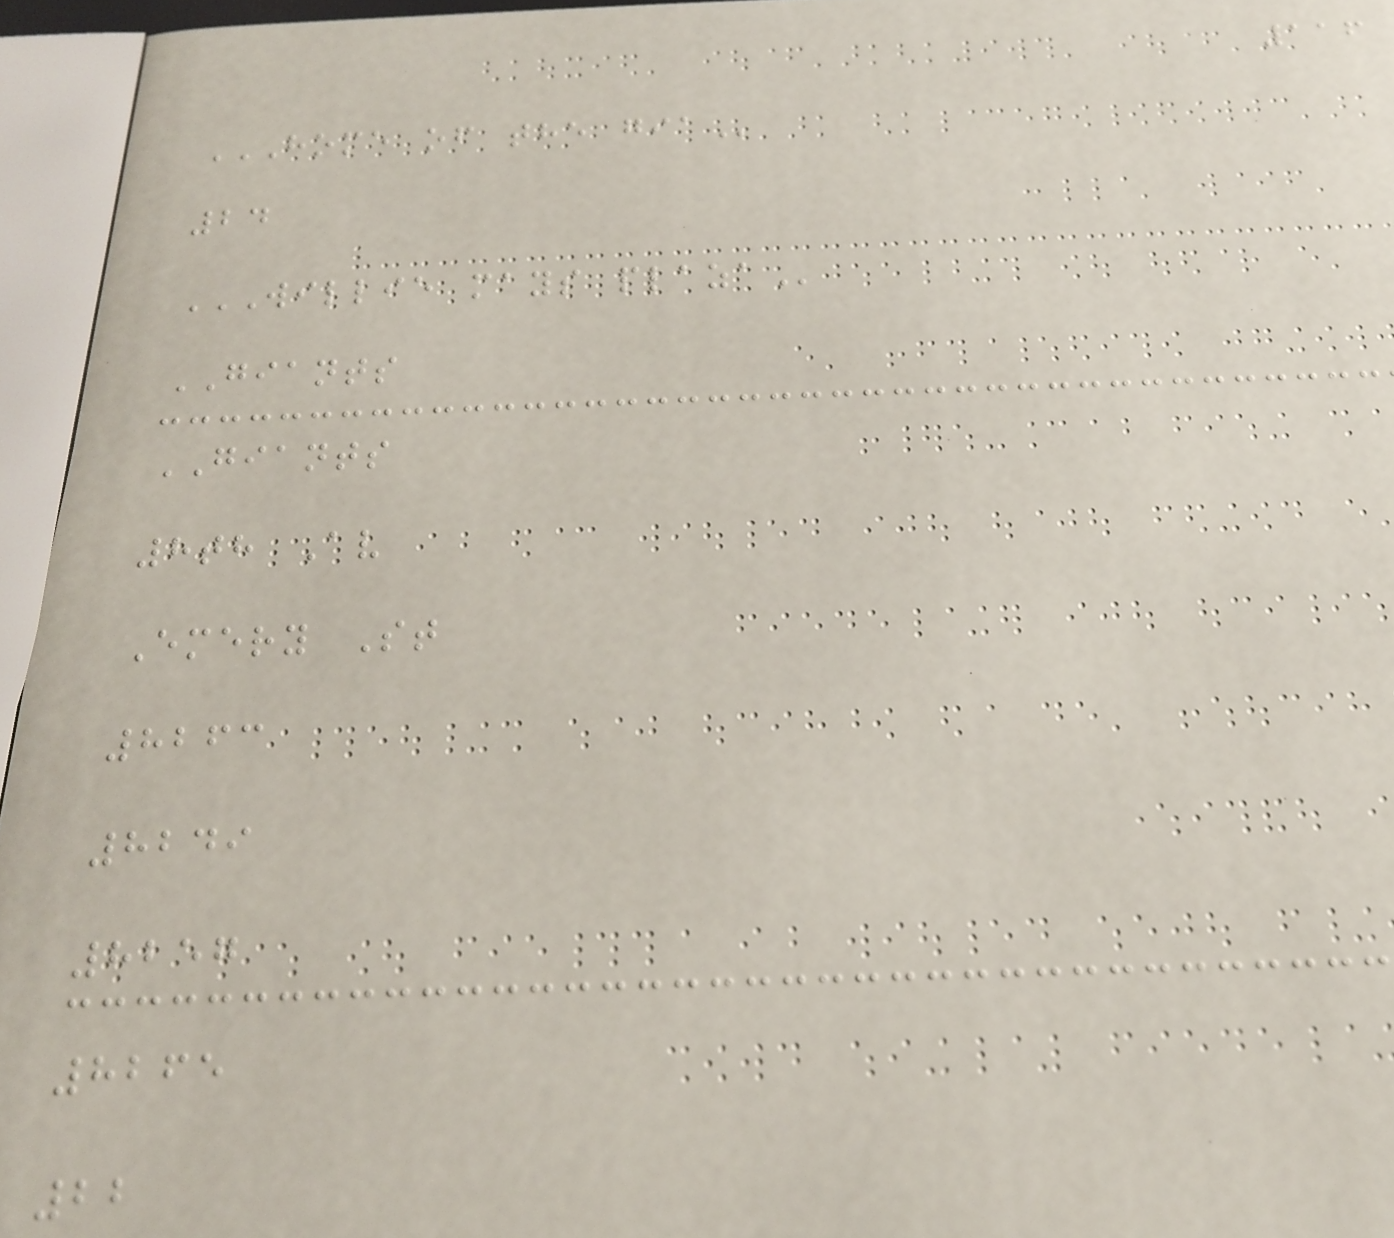116
HOME OF THE GIA
24
WILLIE MAYS PLAZA
GIANTS
GIANTS
8th Av
Emery St
8263
8249
8257
8265
22
